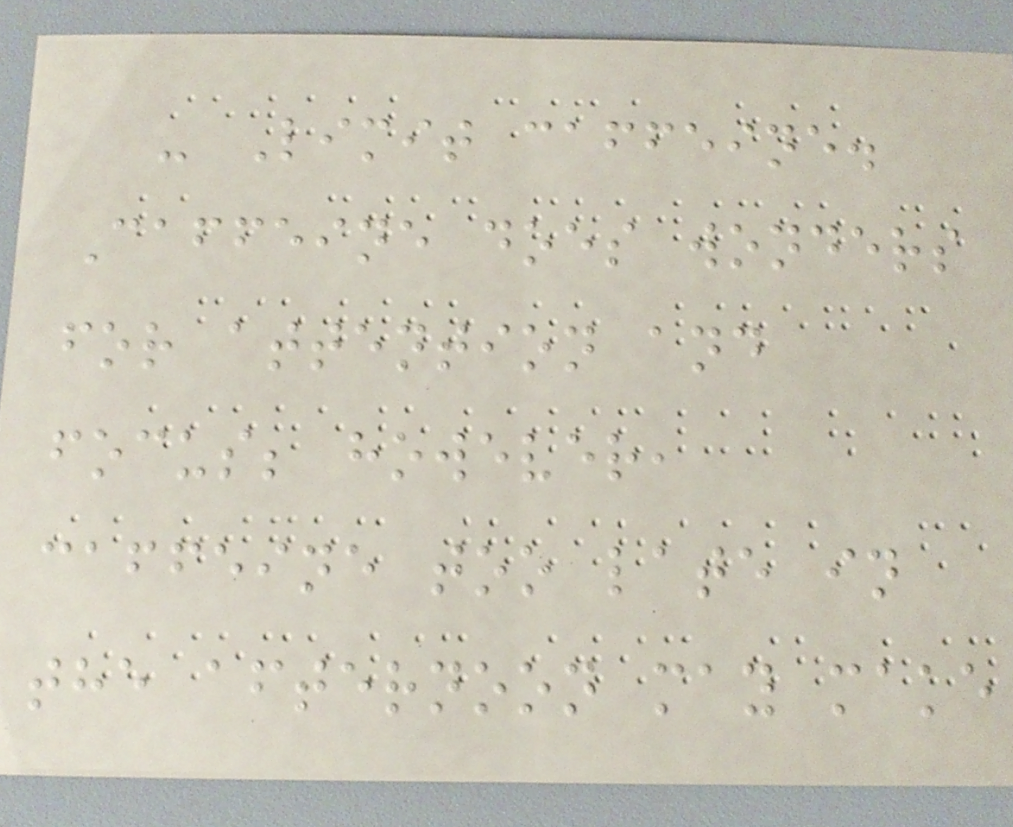- Limit caffeine.
Caffeine does wonders
for attention and
focus; however,
caffeine too late in
the afternoon may make
